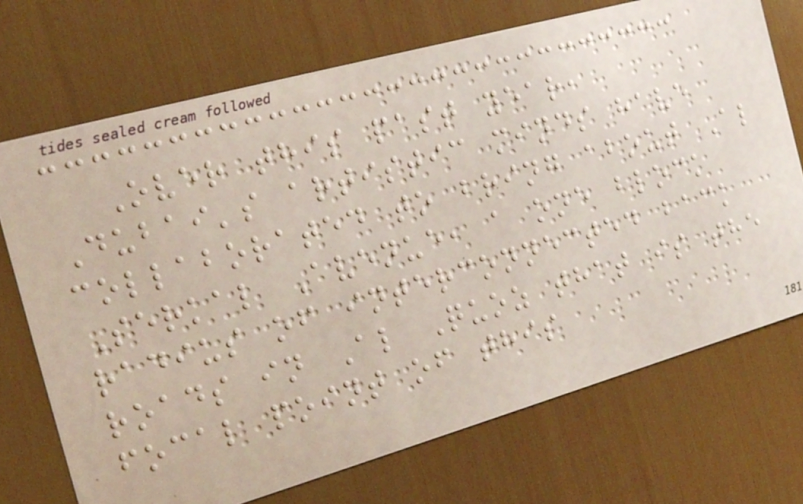Over this past year,
Dubai's artistic minds have
collaborated to bring about Al
Serkal Avenue, a one block
radius of interconnected back
roads in Al Quoz that is the
focal point of this
